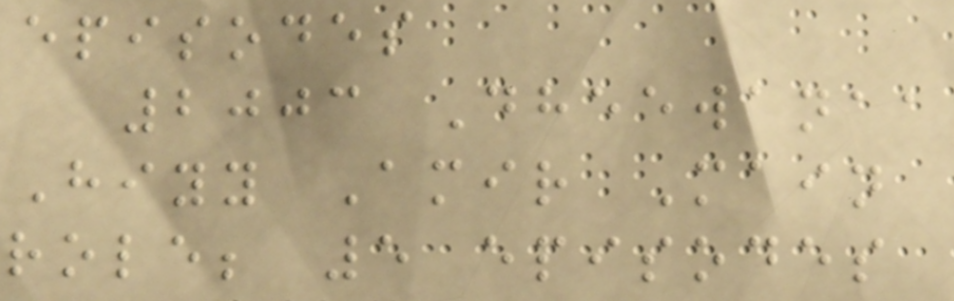episodes
2003 Dheewanaa
Hiyy Amir Main
role; 5 episodes
